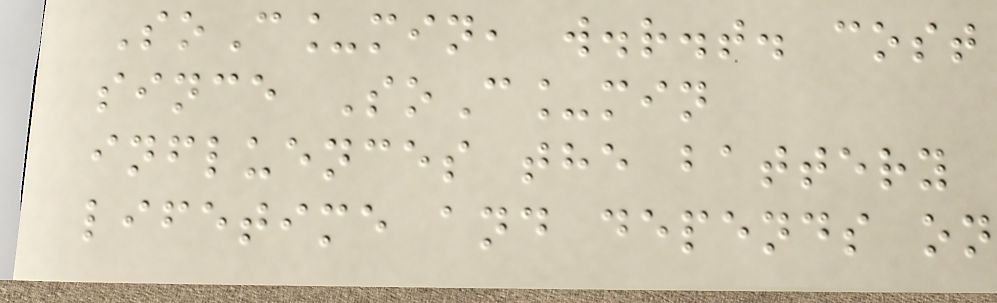SoC_min, w.r.t. cost
since SoC_min
influences the battery
lifetime and depends on
